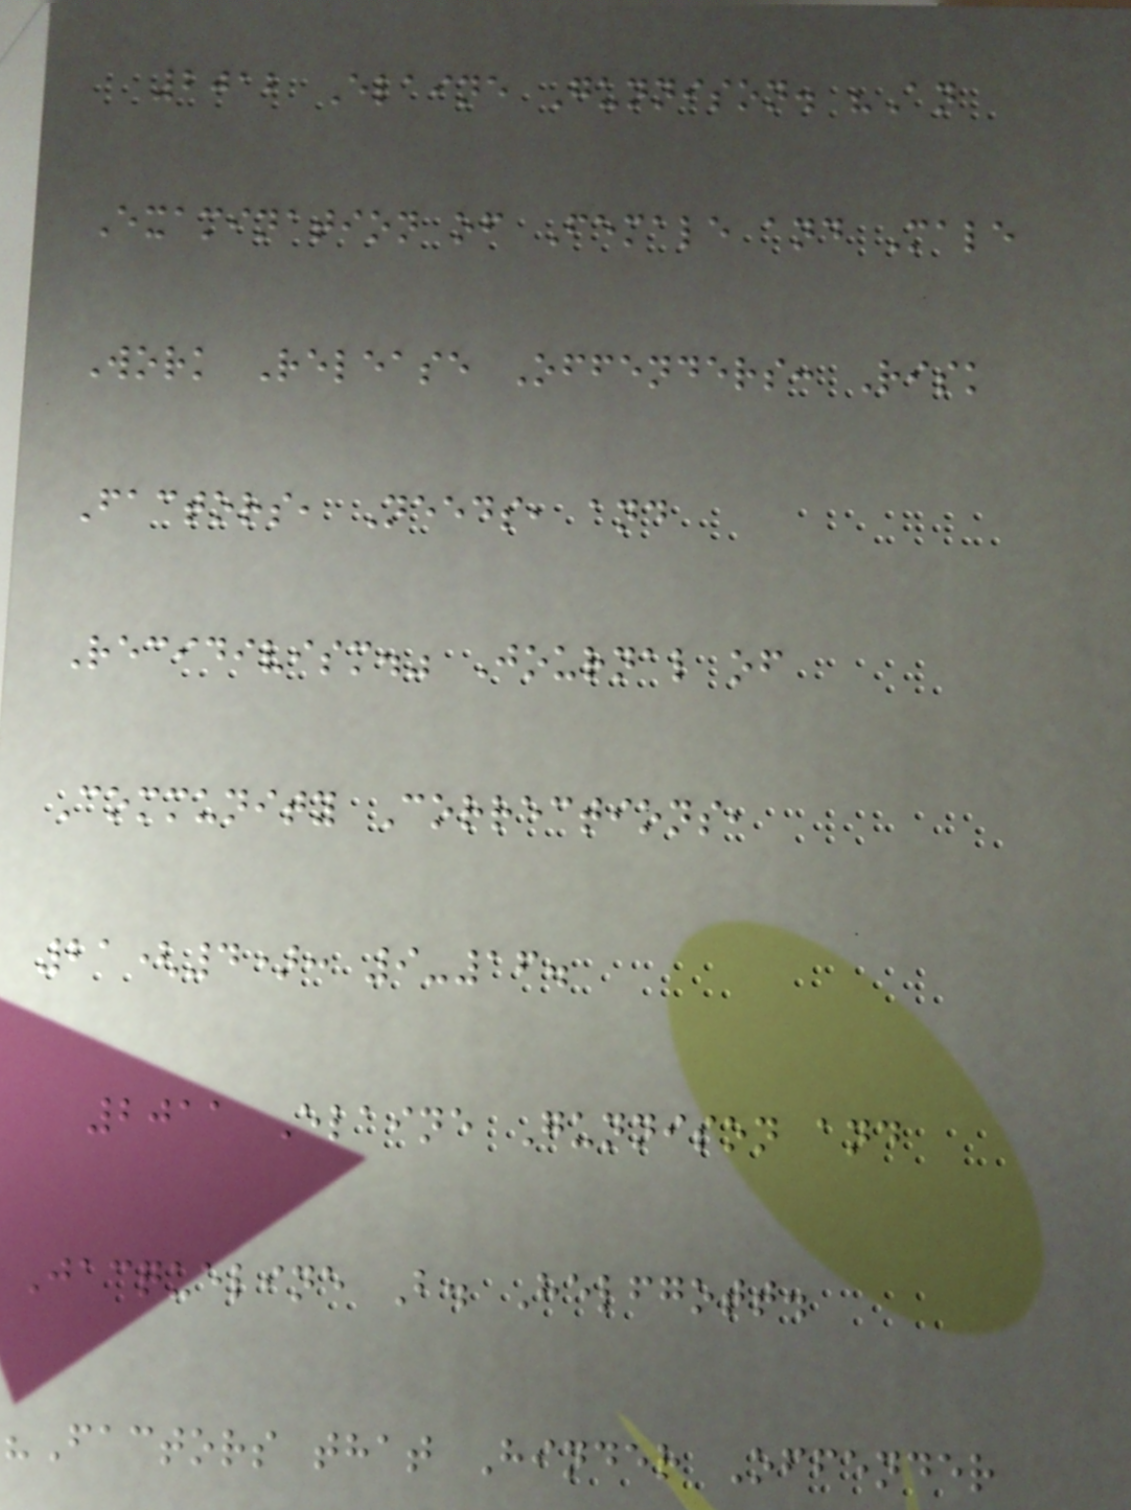2012 Elaine Gunnison. "An
Examination of Female and Male
Work Release Offenders: Risk
Factors, Needs, and
Recidivism." Journal of
Community Corrections,
21(4): 9-16.
2011 Elaine Gunnison and
Jacqueline B. Helfgott.
"Factors that Hinder Offender
